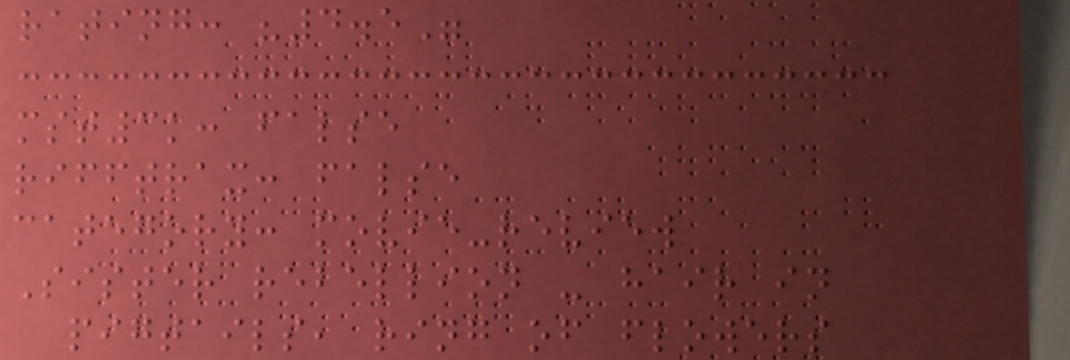rating: "4.5"
mst3k: false
rifftrax: false
category: movie-review
Sister rebellion - hair in
pigtails, ring of flowers
